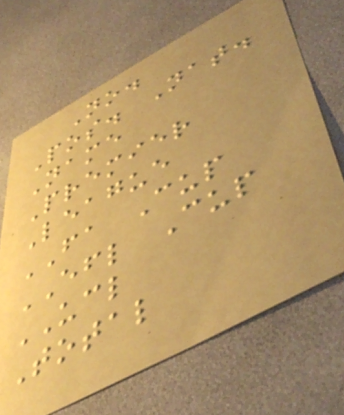No.
Pos. Nat.
Name
Premier
League
FA Cup
EFL Cup
UCL
Total
